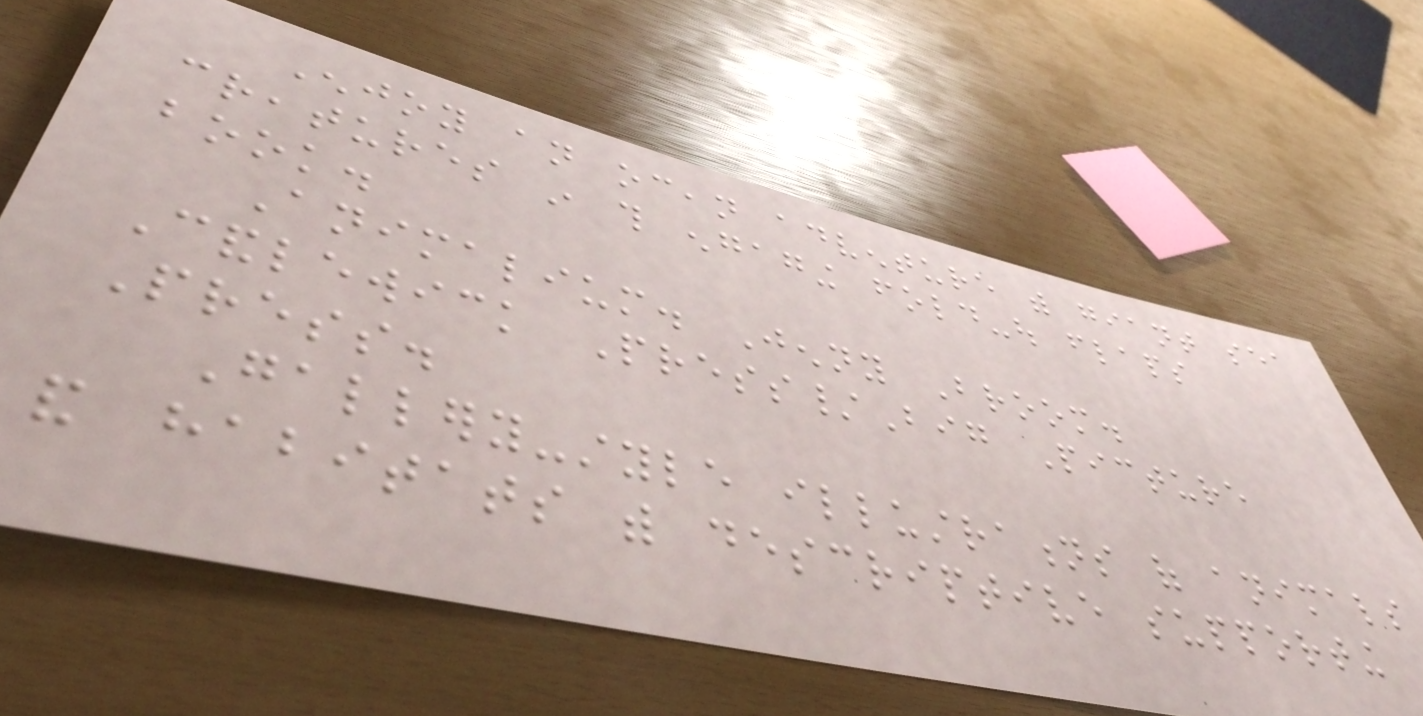Enjoy an ocean adventure with giant sea
creatures in this engaging fold-out flaps
book.
Animalium. Jenny Broom.
Candlewick Press/Big Picture
Press.
Gallery-style illustrations of animals
and habitats with descriptive supporting
